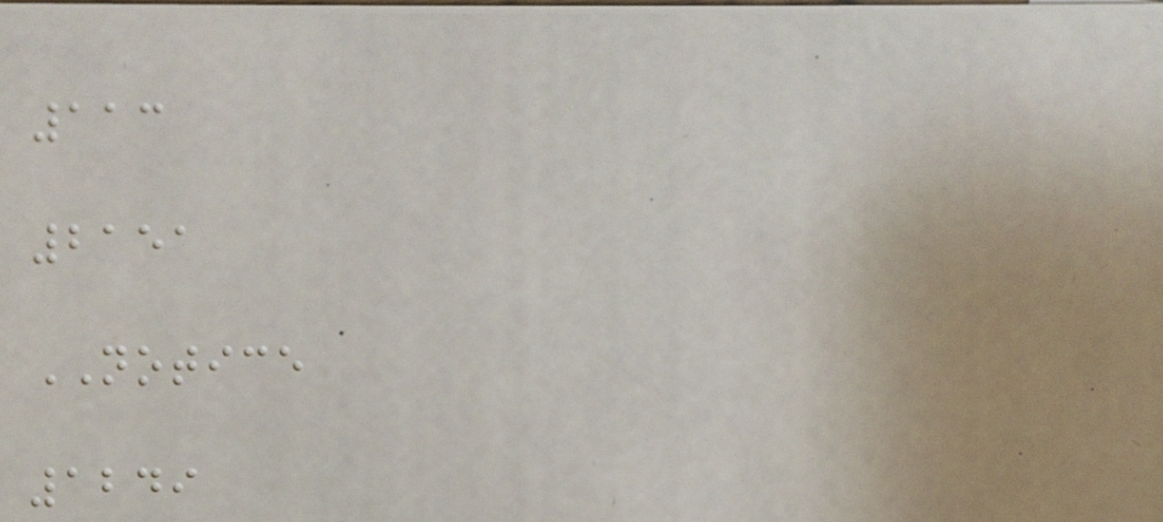113
2151
NOTICE
1249
